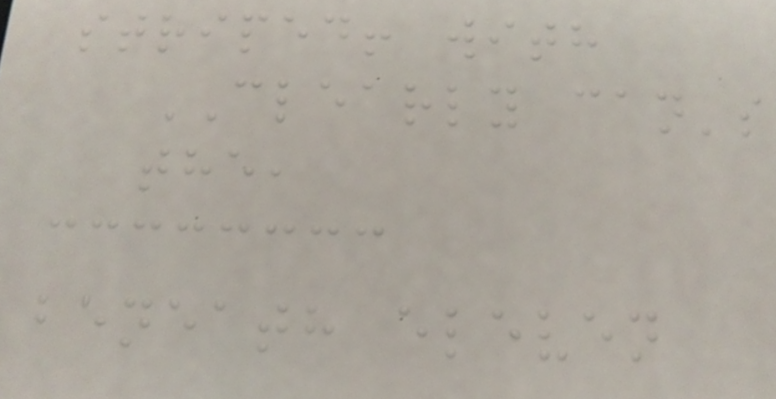striped! with
CLEARLY can's
the,
beneath eleven
